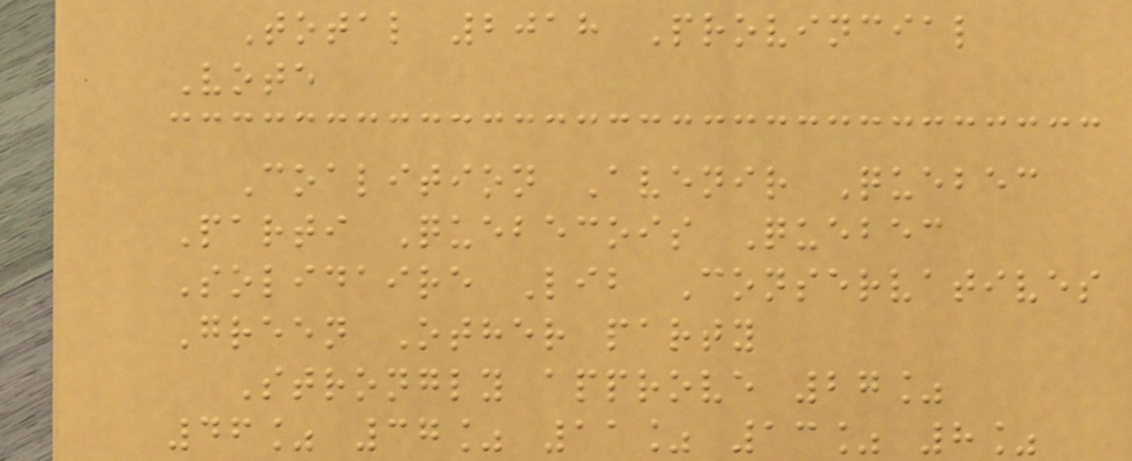Total 2018 Provincial
Vote
Coalition Avenir Quebec
Parti Quebecois Quebec
Solidaire Lib Conservatives
Green Other party
Strongly approve 27%
46% 37% 11% 13% 8%
